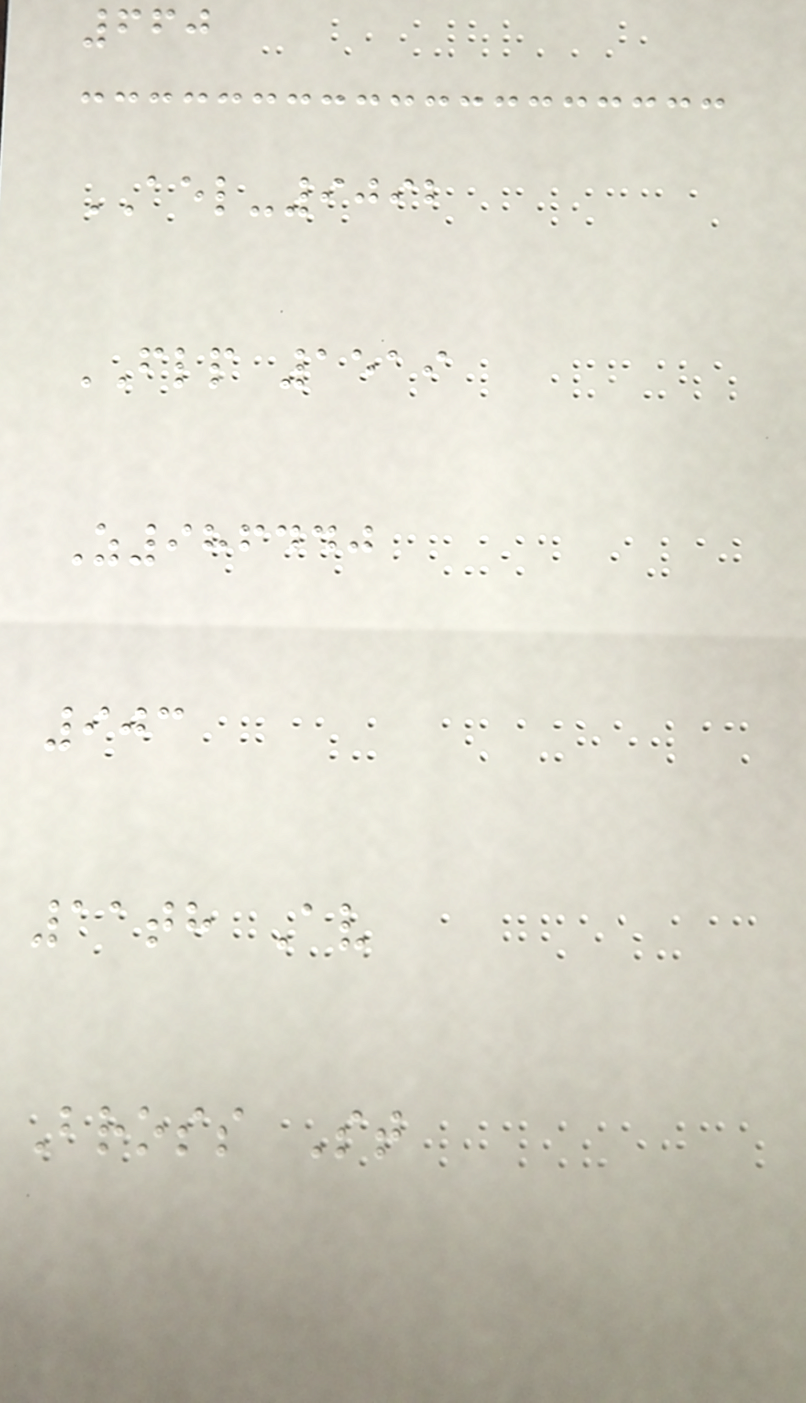660
AEL-9092
FLP 1519
Z986440
903
11th Av
Bross St
